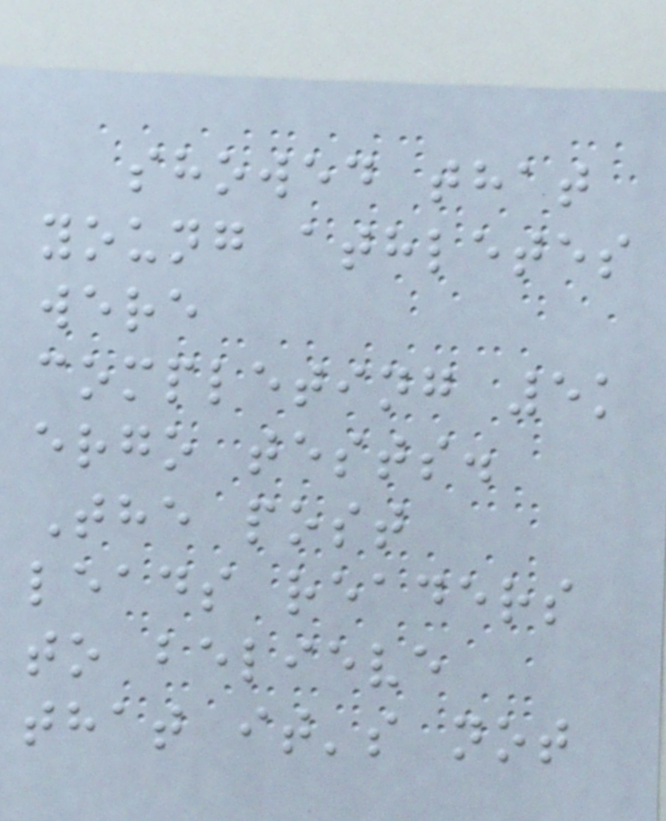showed that
young athletes
were
completing 5k
ergo tests.
The post
leads readers
to believe
that it's not
